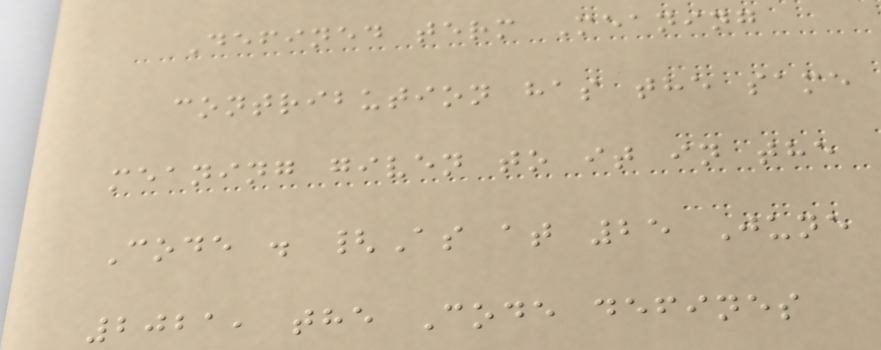Defined term Meaning
contribution has the same
meaning given to it in the
Code . {As at 25 June
2021, the Code defines
